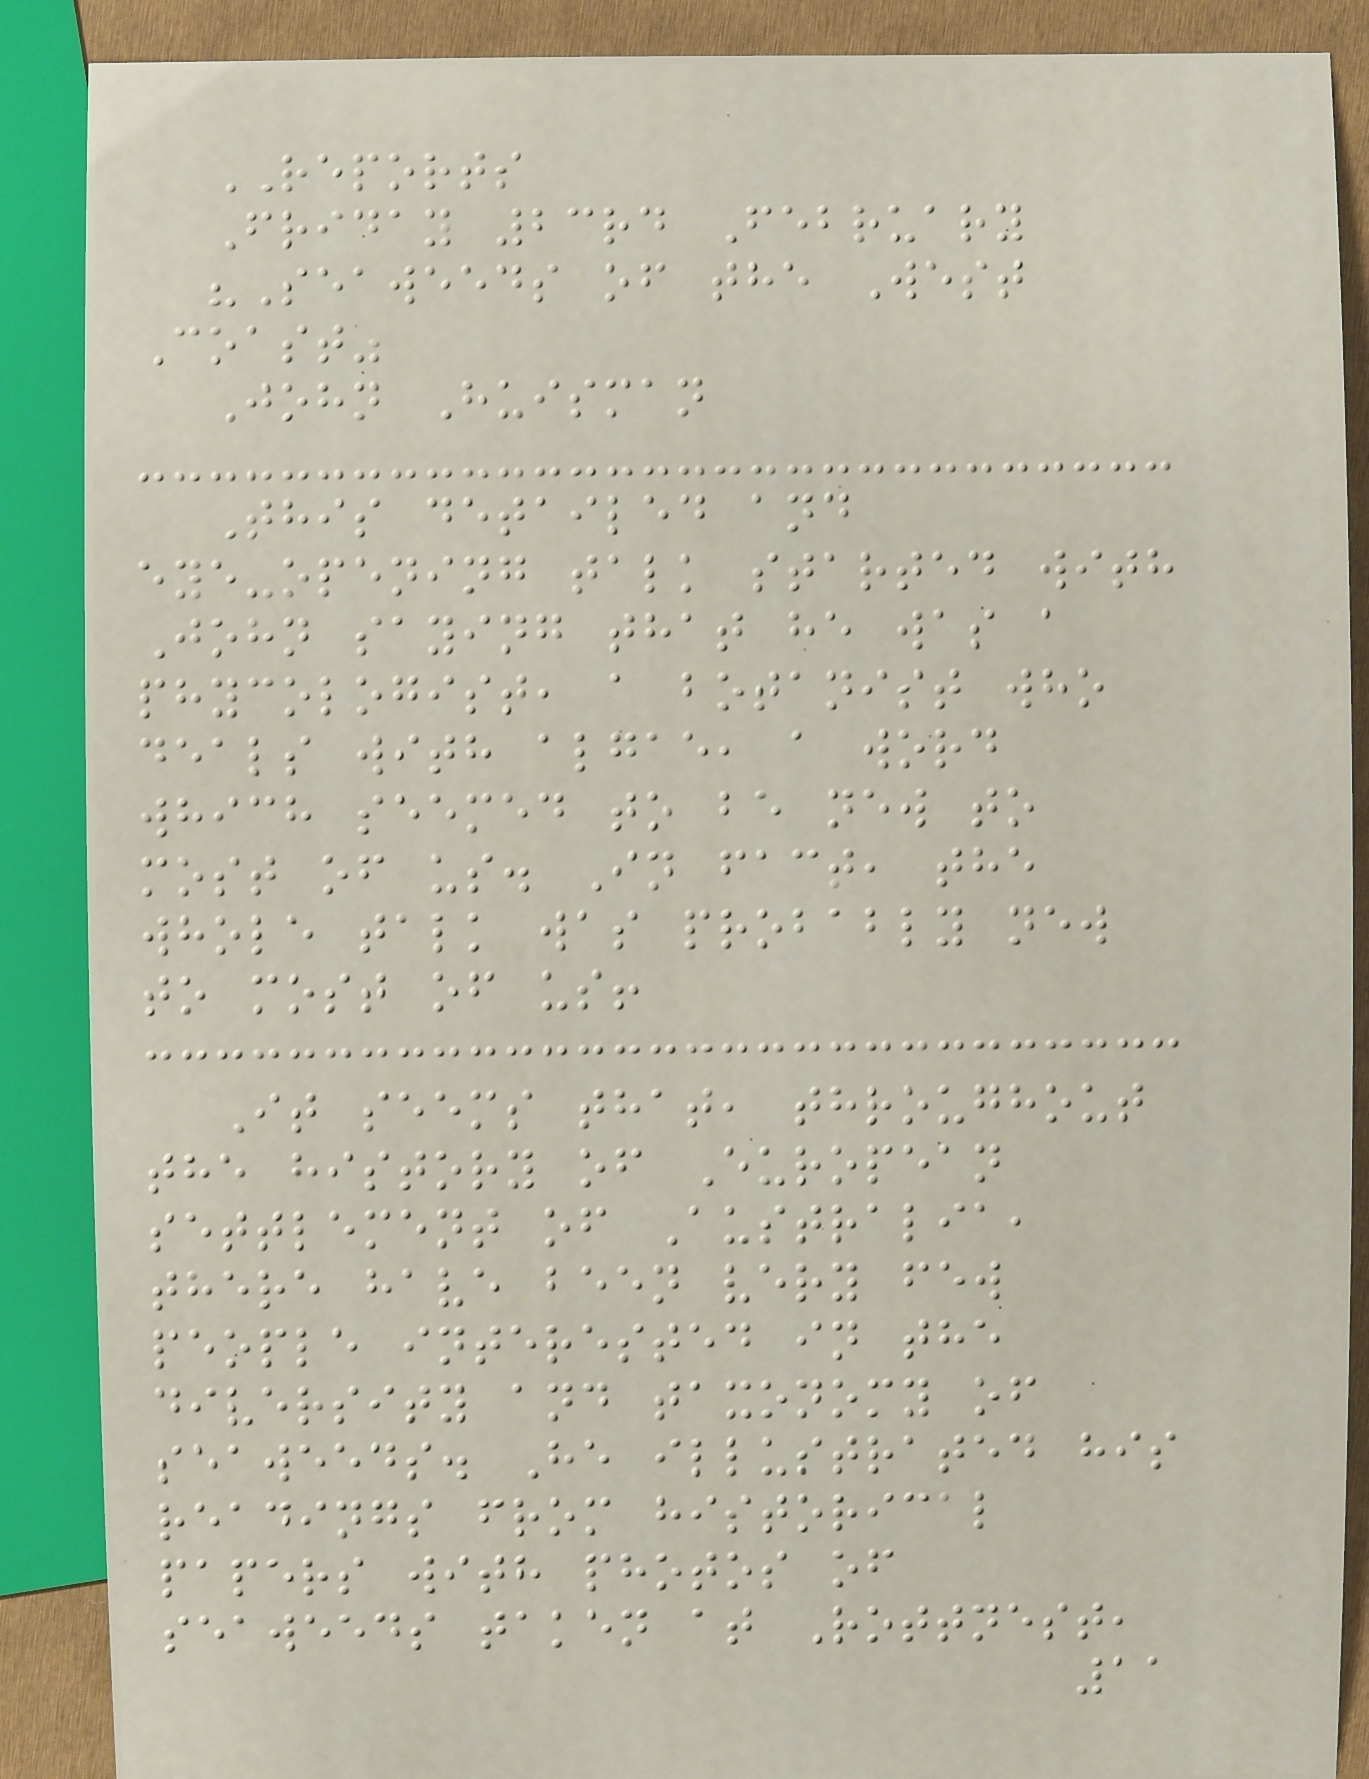REPORTS
Friday 23rd February
"Seaweeds of the West
Coast"
John Huisman
This detailed and
eye-opening talk started with
John saying that he was a
phycologist, a botanist who
deals with algae, a word
which seemed to be new to
most of us. In fact, the
whole talk was probably new
to most of us!
It seems that, throughout
the history of European
settlement of Australia,
there have been very few
people interested in the
diversity and taxonomy of
seaweeds. He illustrated his
readings from historical
papers with photos of
seaweeds taken at Rottnest,
11
